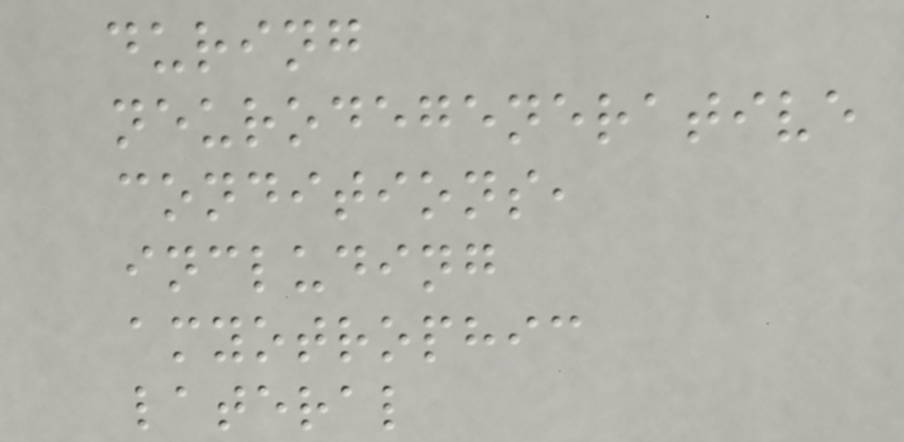during
neurodegenerative
conditions,
including
amyotrophic
lateral
